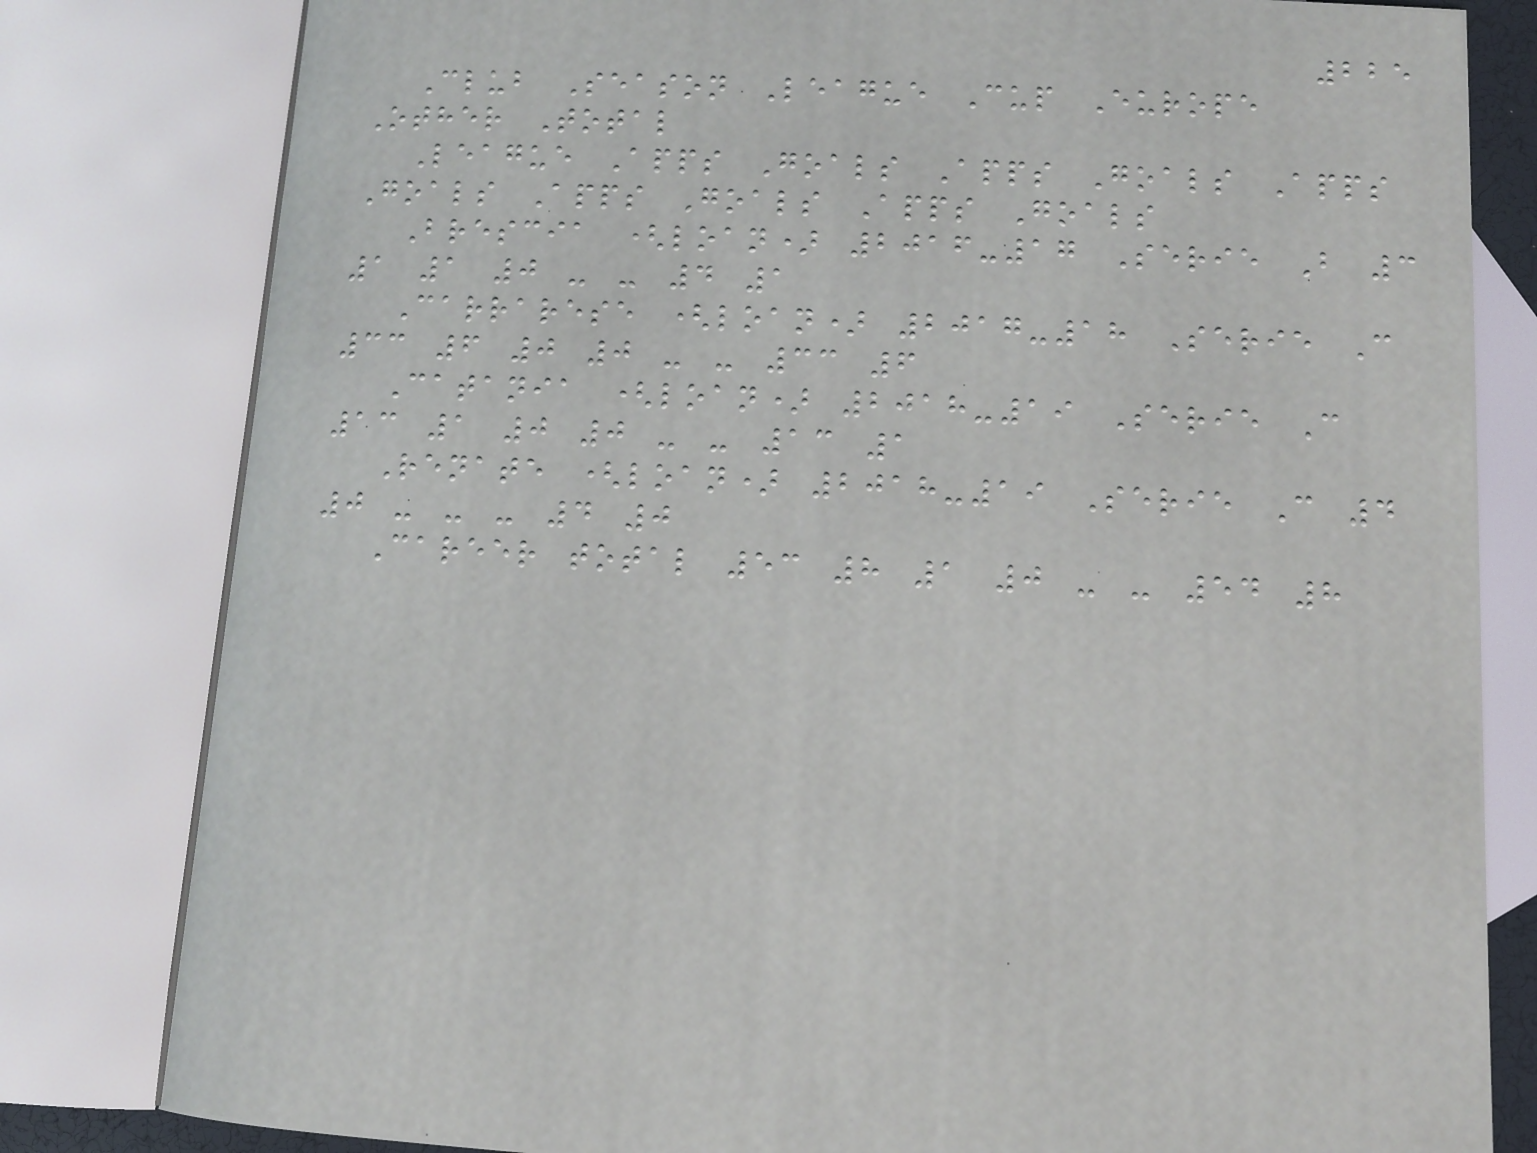225
Club Season League Cup Europe
Other Total
League Apps Goals Apps Goals Apps
Goals Apps Goals Apps Goals
Brescia (loan) 2016-17 Serie B 3
1 1 0 - - 4 1
Carrarese (loan) 2017-18 Serie C
33 6 0 0 - - 33 6
Catania (loan) 2018-19 Serie C
13 1 0 0 - - 13 1
Renate (loan) 2018-19 Serie C 4
0 - - - 4 0
Career total 53 8 1 0 - - 54 8
